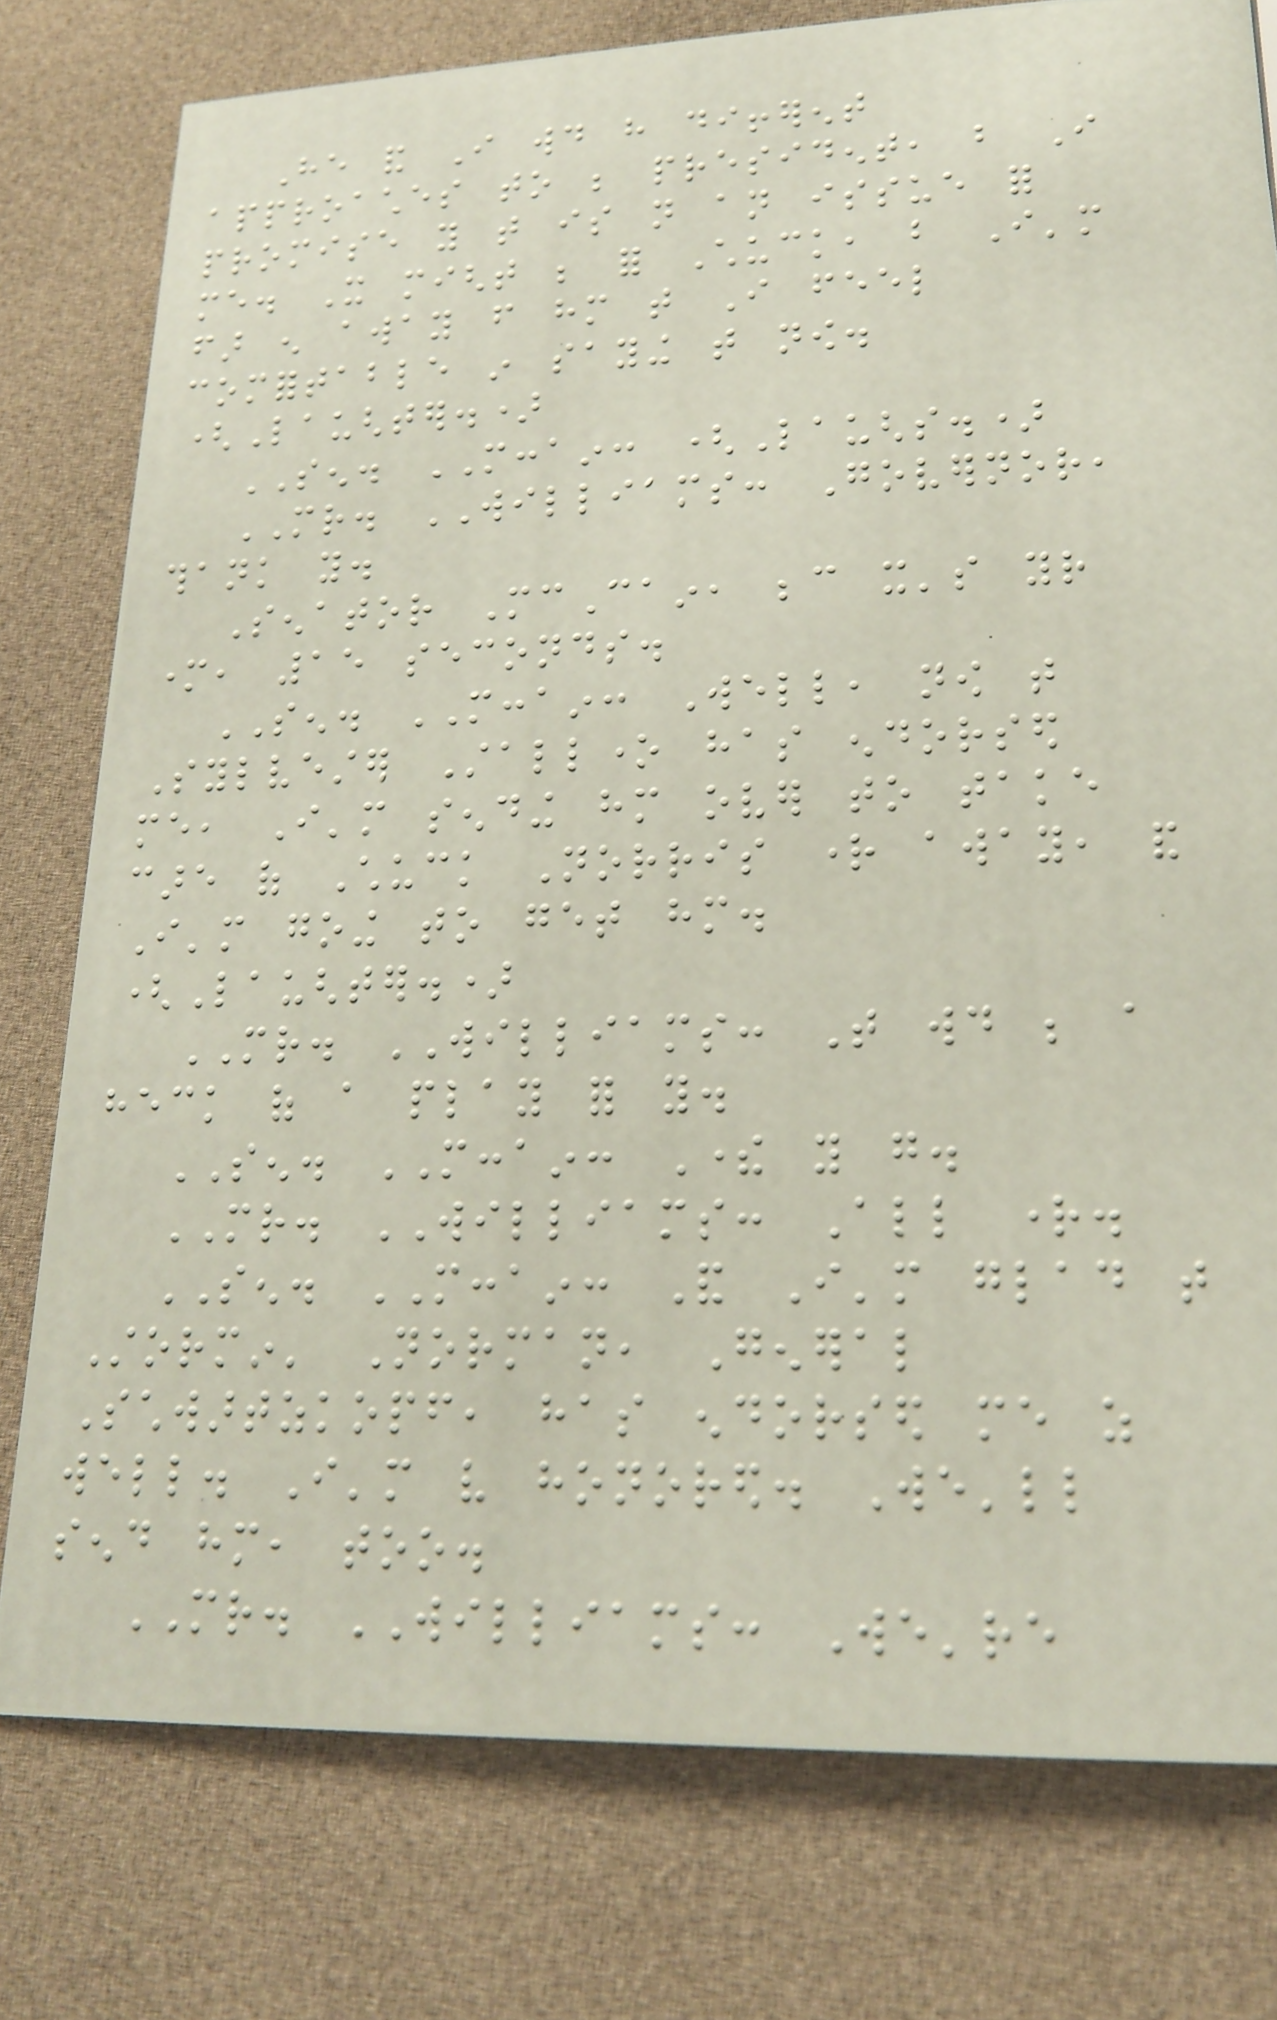He and I would have different
approaches to be president, but I
promise you that is not an issue for
me. It might be for Chuck, but I'm
far enough away from him that I feel
comfortable in saying that now.
(Laughter.)
SEN. MCCAIN: (Laughs.)
MR. WILLIAMS: Governor,
thank you.
Senator McCain, because it's your
mother, 15 seconds.
SEN. MCCAIN: Well, now that
Sylvester Stallone has endorsed
me, I'm sending him over to take
care of Chuck Norris right away, and
I'm going to get him.
(Laughter.)
MR. WILLIAMS: That would be a
heck of a play for you.
SEN. MCCAIN: There you go.
MR. WILLIAMS: All right.
SEN. MCCAIN: And I'm glad that
Stormin' Norman, General
Schwartzkopf, has endorsed me as
well. I'm very honored. We'll
send him, too.
MR. WILLIAMS: We're
